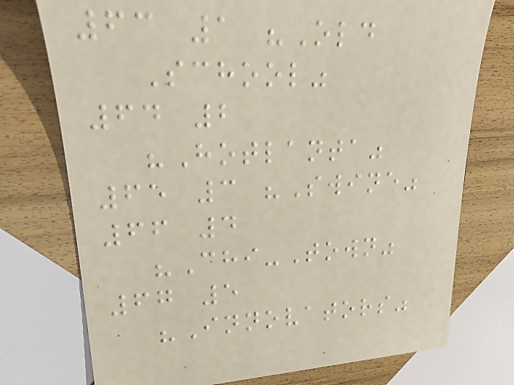63 1 "Old
School"
64 2
"Hotlanta"
65 3 "Swine"
66 4
"Chi-Town"
67 5
"Innovators"
